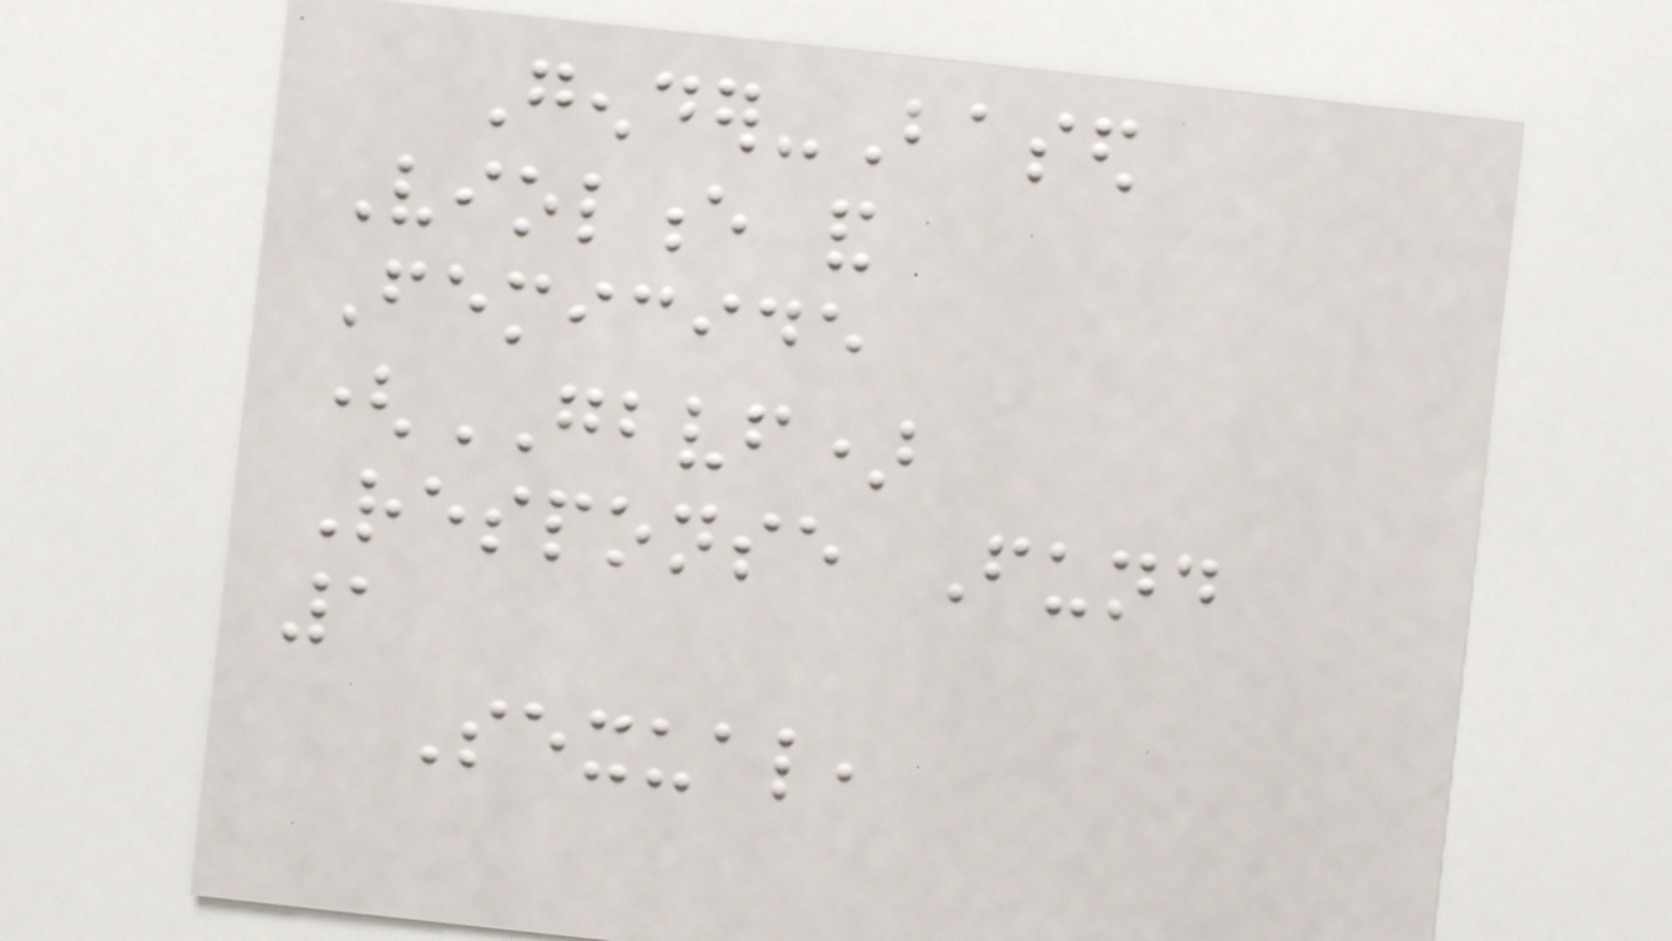Gender-Based
Violence and
Femicide
(GBVF)
Response Fund
1
Sexual,
